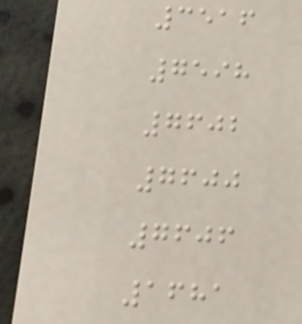3516
7598
7602
7600
7606
1681
